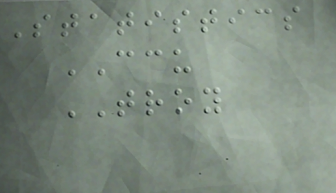Statistics
CCU
TROY
